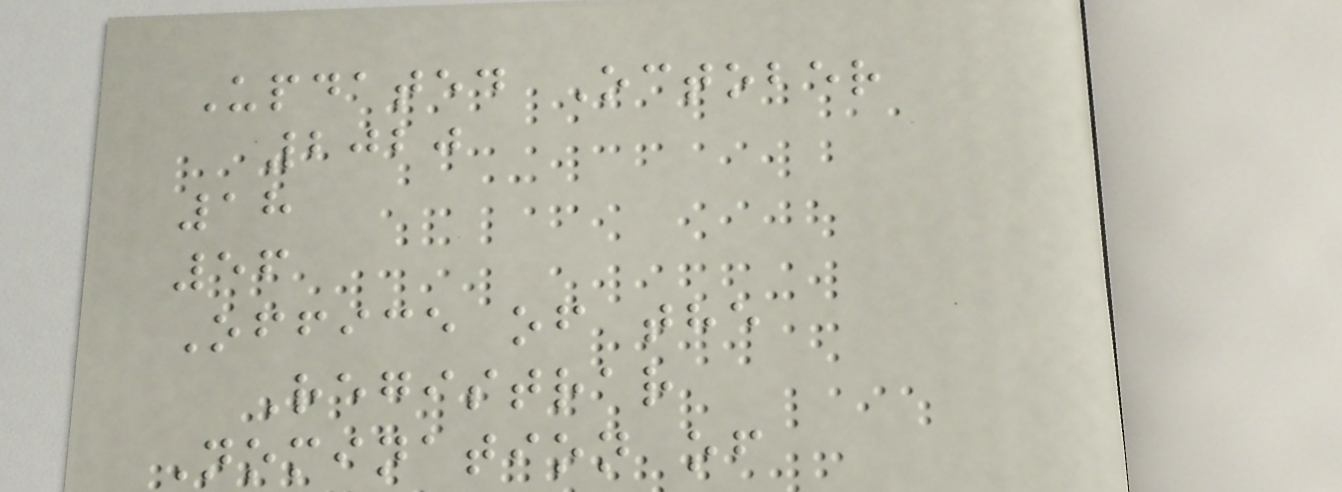Updated October
2020
18
56
Office of the
Registrar
Nomination of
